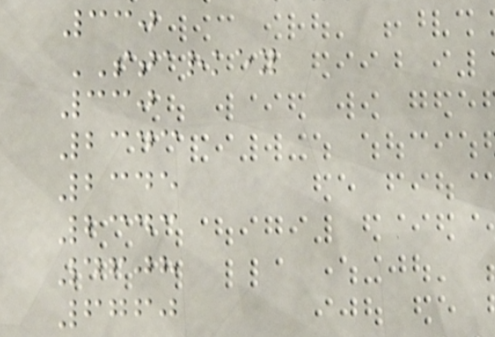330
STARKEY
330
2343
2345
2343
4608
6760
